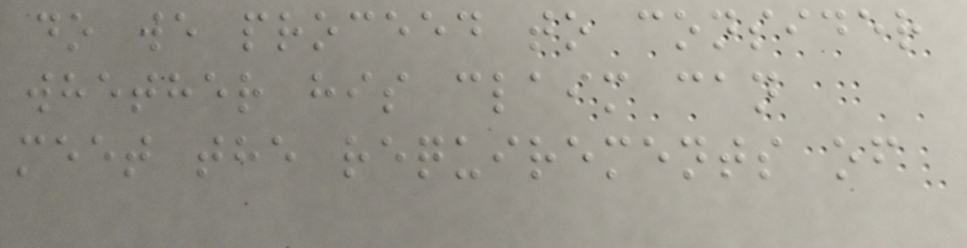do we proceed to consider
whether his claim can
meet the requirements of
